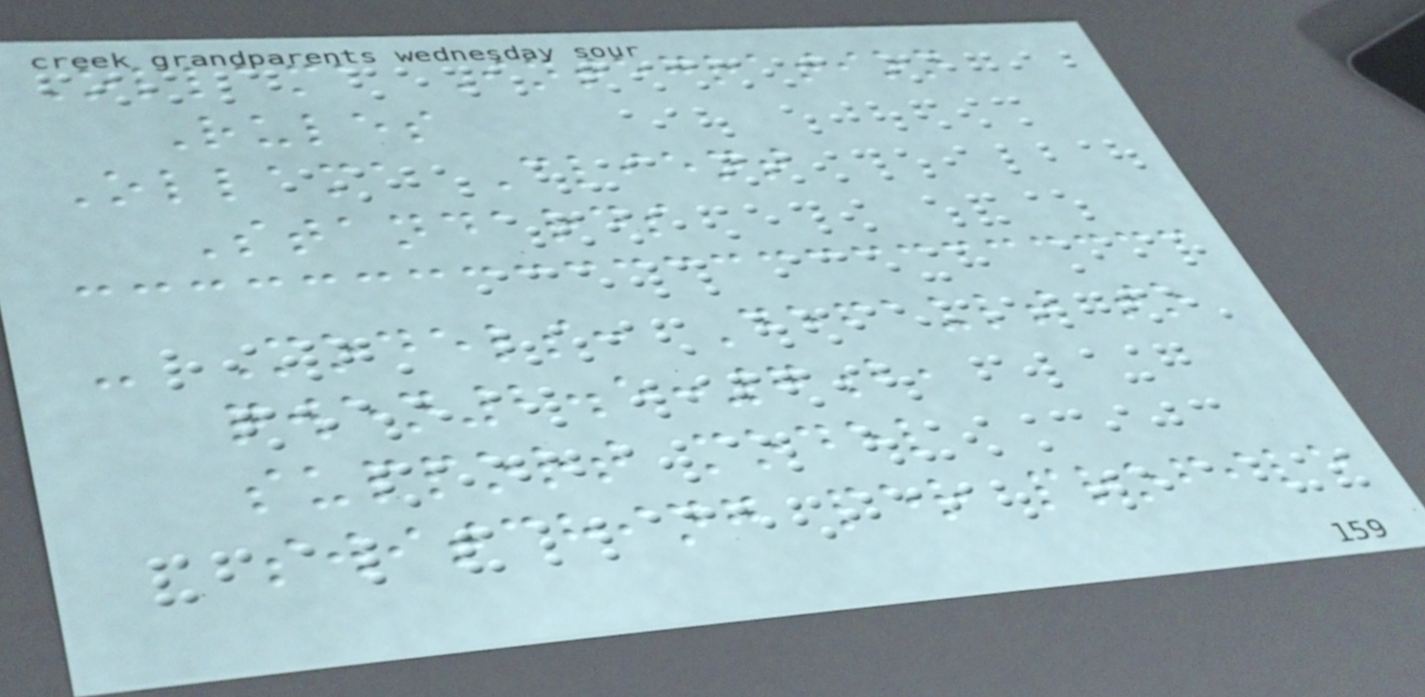Ollama Integration
Rules
Ollama Client
Standards
- Models: Default to
qwen2.5:7b,
support model
switching per profile
